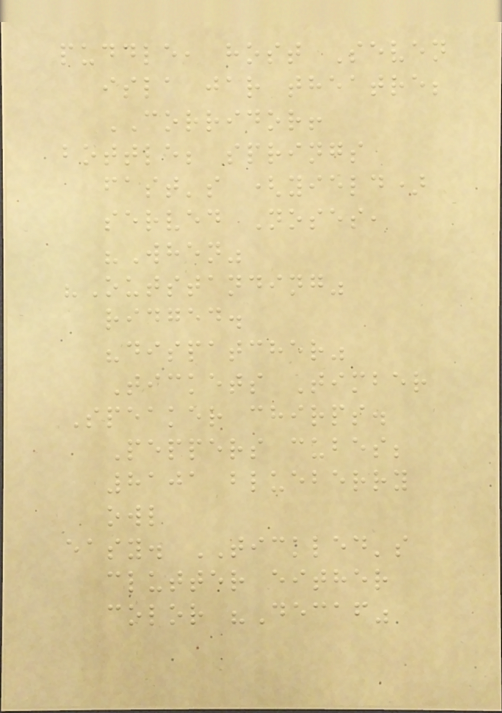puddle, host Seven
isla jar theatre;
CORRIDOR!
bottle; springs
fast's (yield)
served Noses,
"When"
"Outstanding"
ridged.
"dispatcher"
Tickets Timber
Speaker chirps.
Peppers cubes;
8101 blueberry
owl
easy. TICKLED's
clutter either
color "Decaf"
